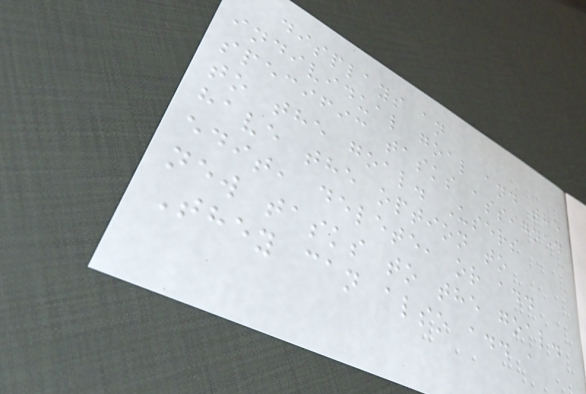displays an
individual goal and the
specific tasks assigned
to the goal. Users
have the option to
edit, delete, or add
new tasks to the goal.
They can also add a
